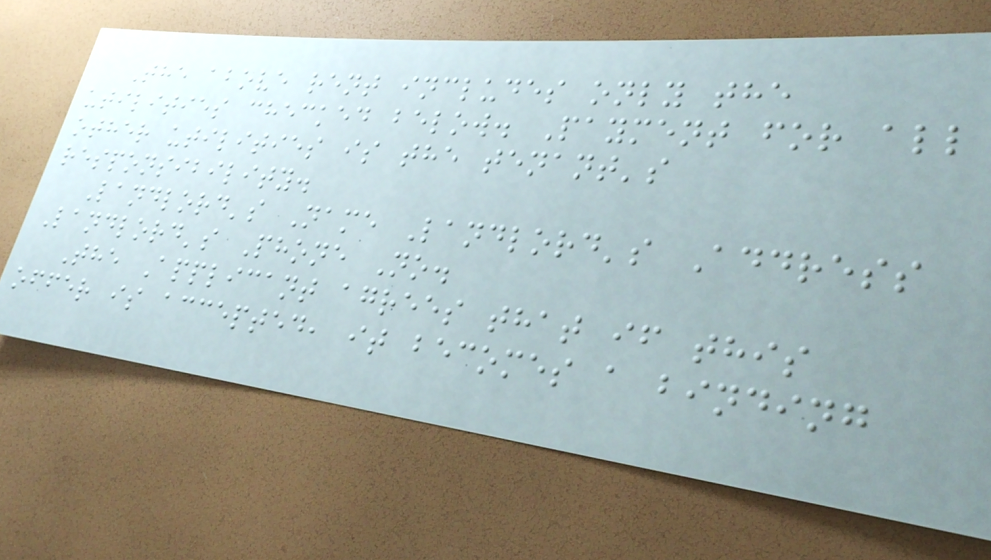The above rent includes only the
utilities checked below. Payment for all
other utilities is the tenant's
responsibility.
Landlord's Name Landlord's Address
Landlord's Phone No.
The Applicant agrees that if this
offer is accepted, it becomes a binding
